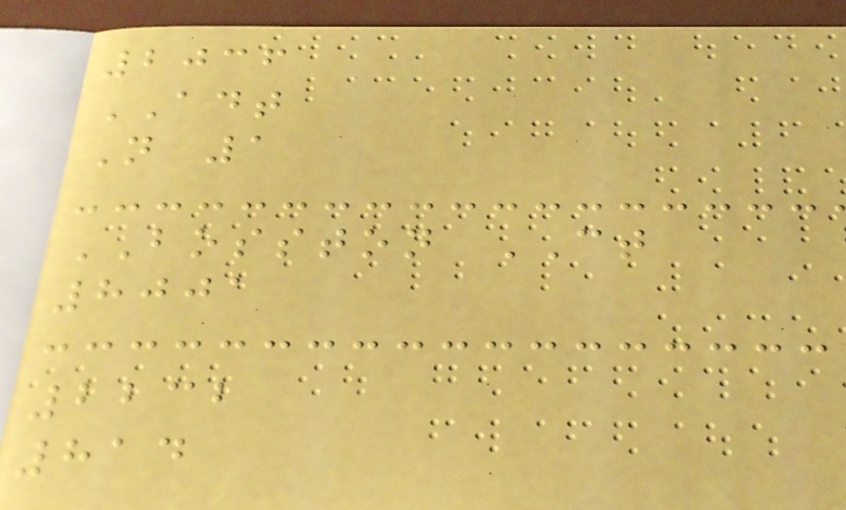2036
ADT
N 1
BOSSTON CT
8001
2232
814
